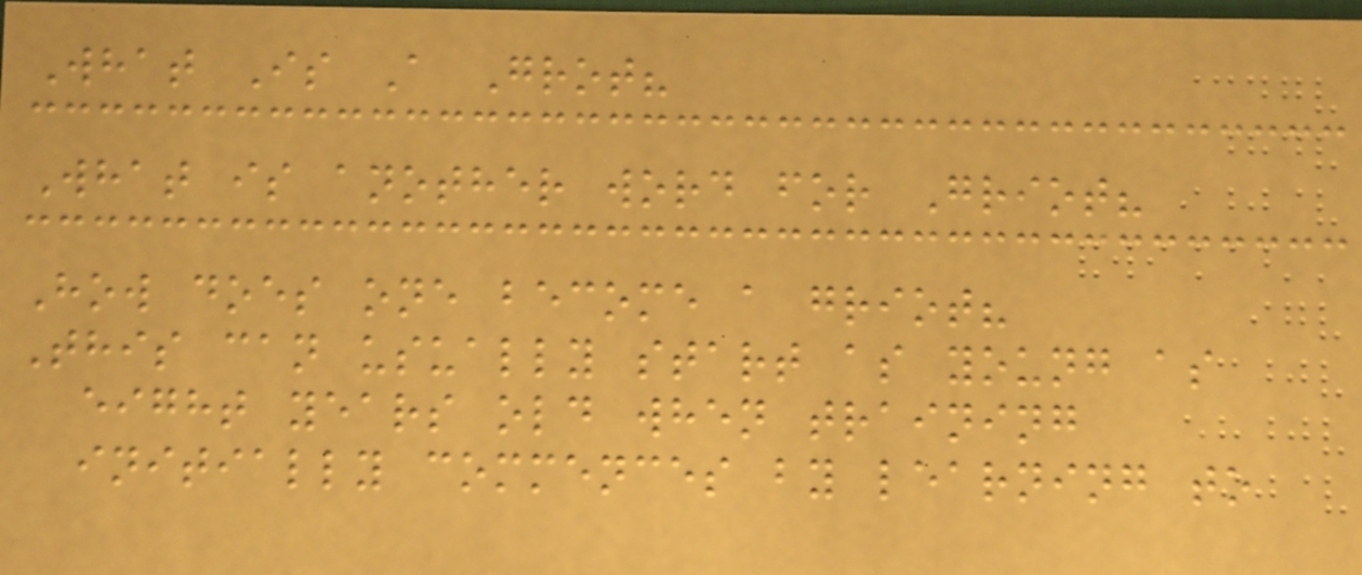What Is A Grot?
What is another word for Griot?
How does one become a griot?
This can usually start as young as
eight years old when training
initially commences by learning to
